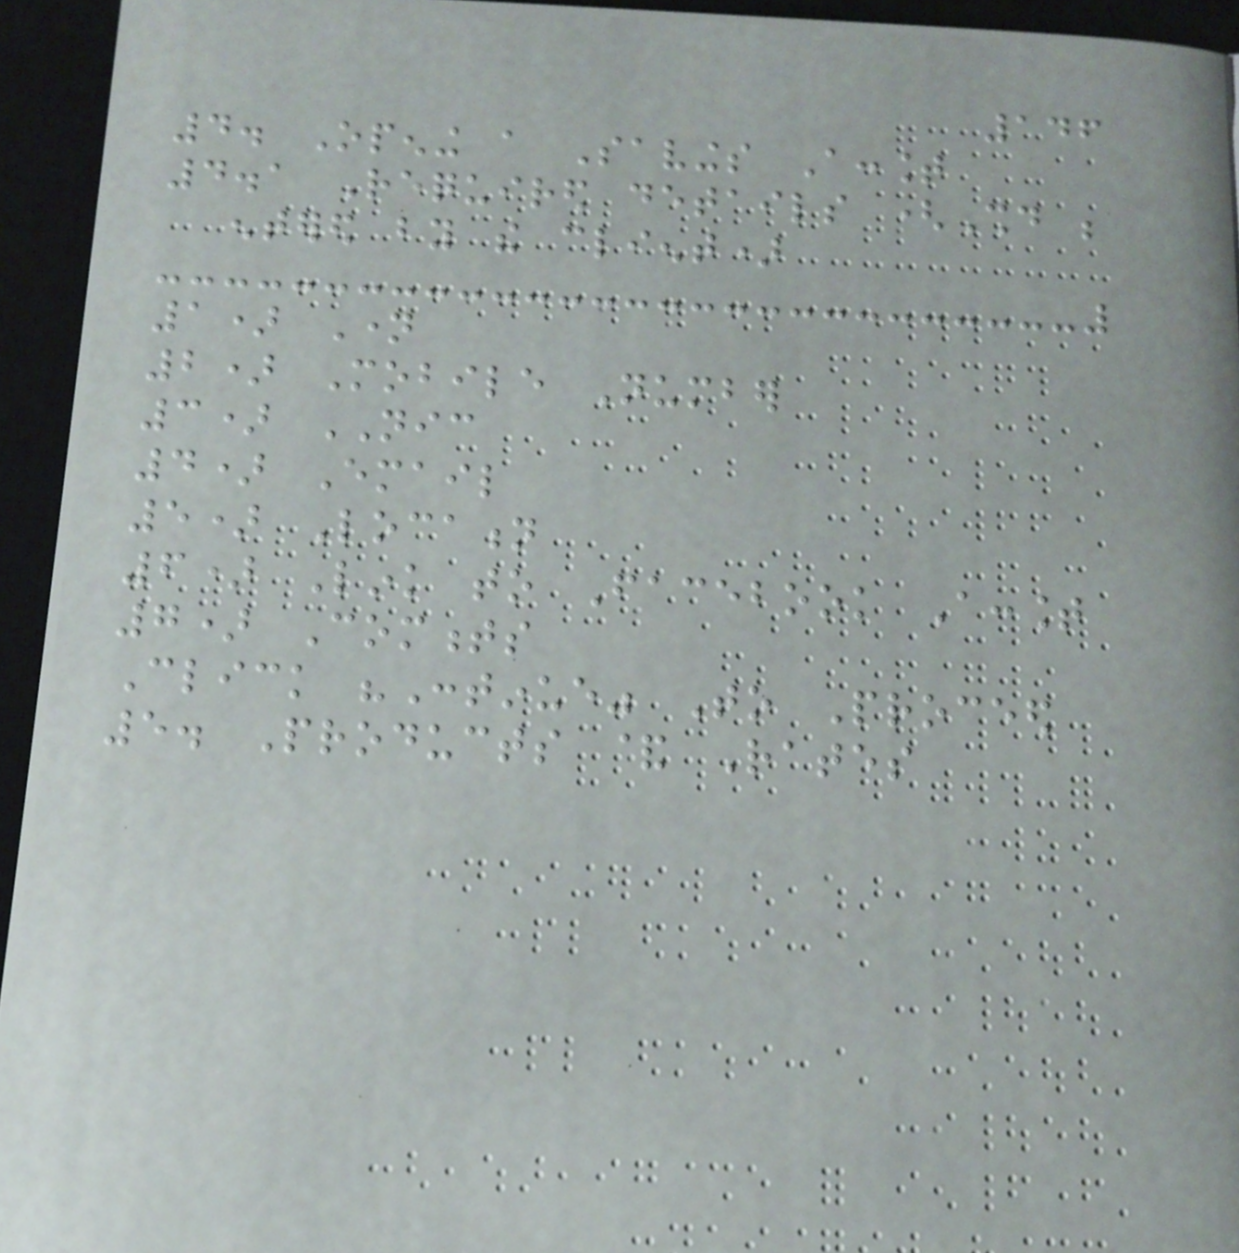146
4. Opening a Savings Account
4.1 Required details (Should be
entered by the client)
1) Name
2) Mobile Number
3) NIC
4) Email
5) Location
6) Link to Facebook Account
7) Comments
Click "Continue" To Proceed
5. Products & Rates
